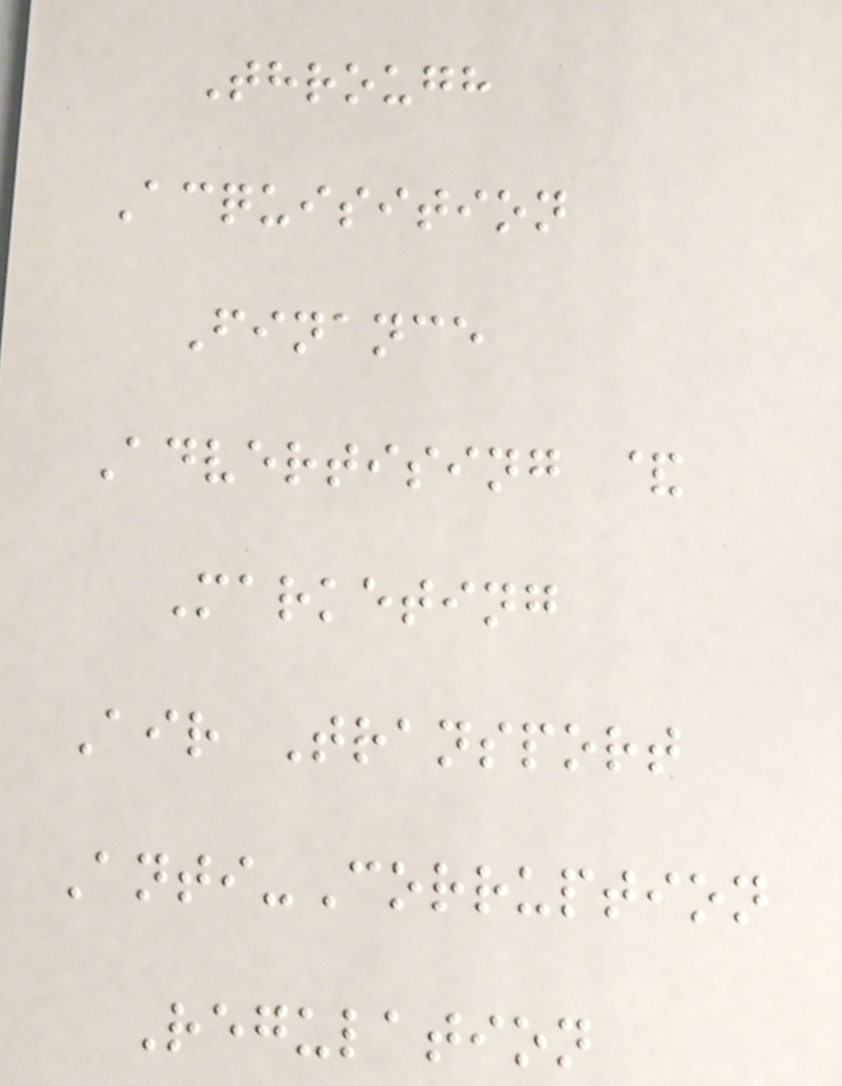Through
Acquisition
Finance
Advertising &
Marketing
Air Transport
Anti-Corruption
Regulation
